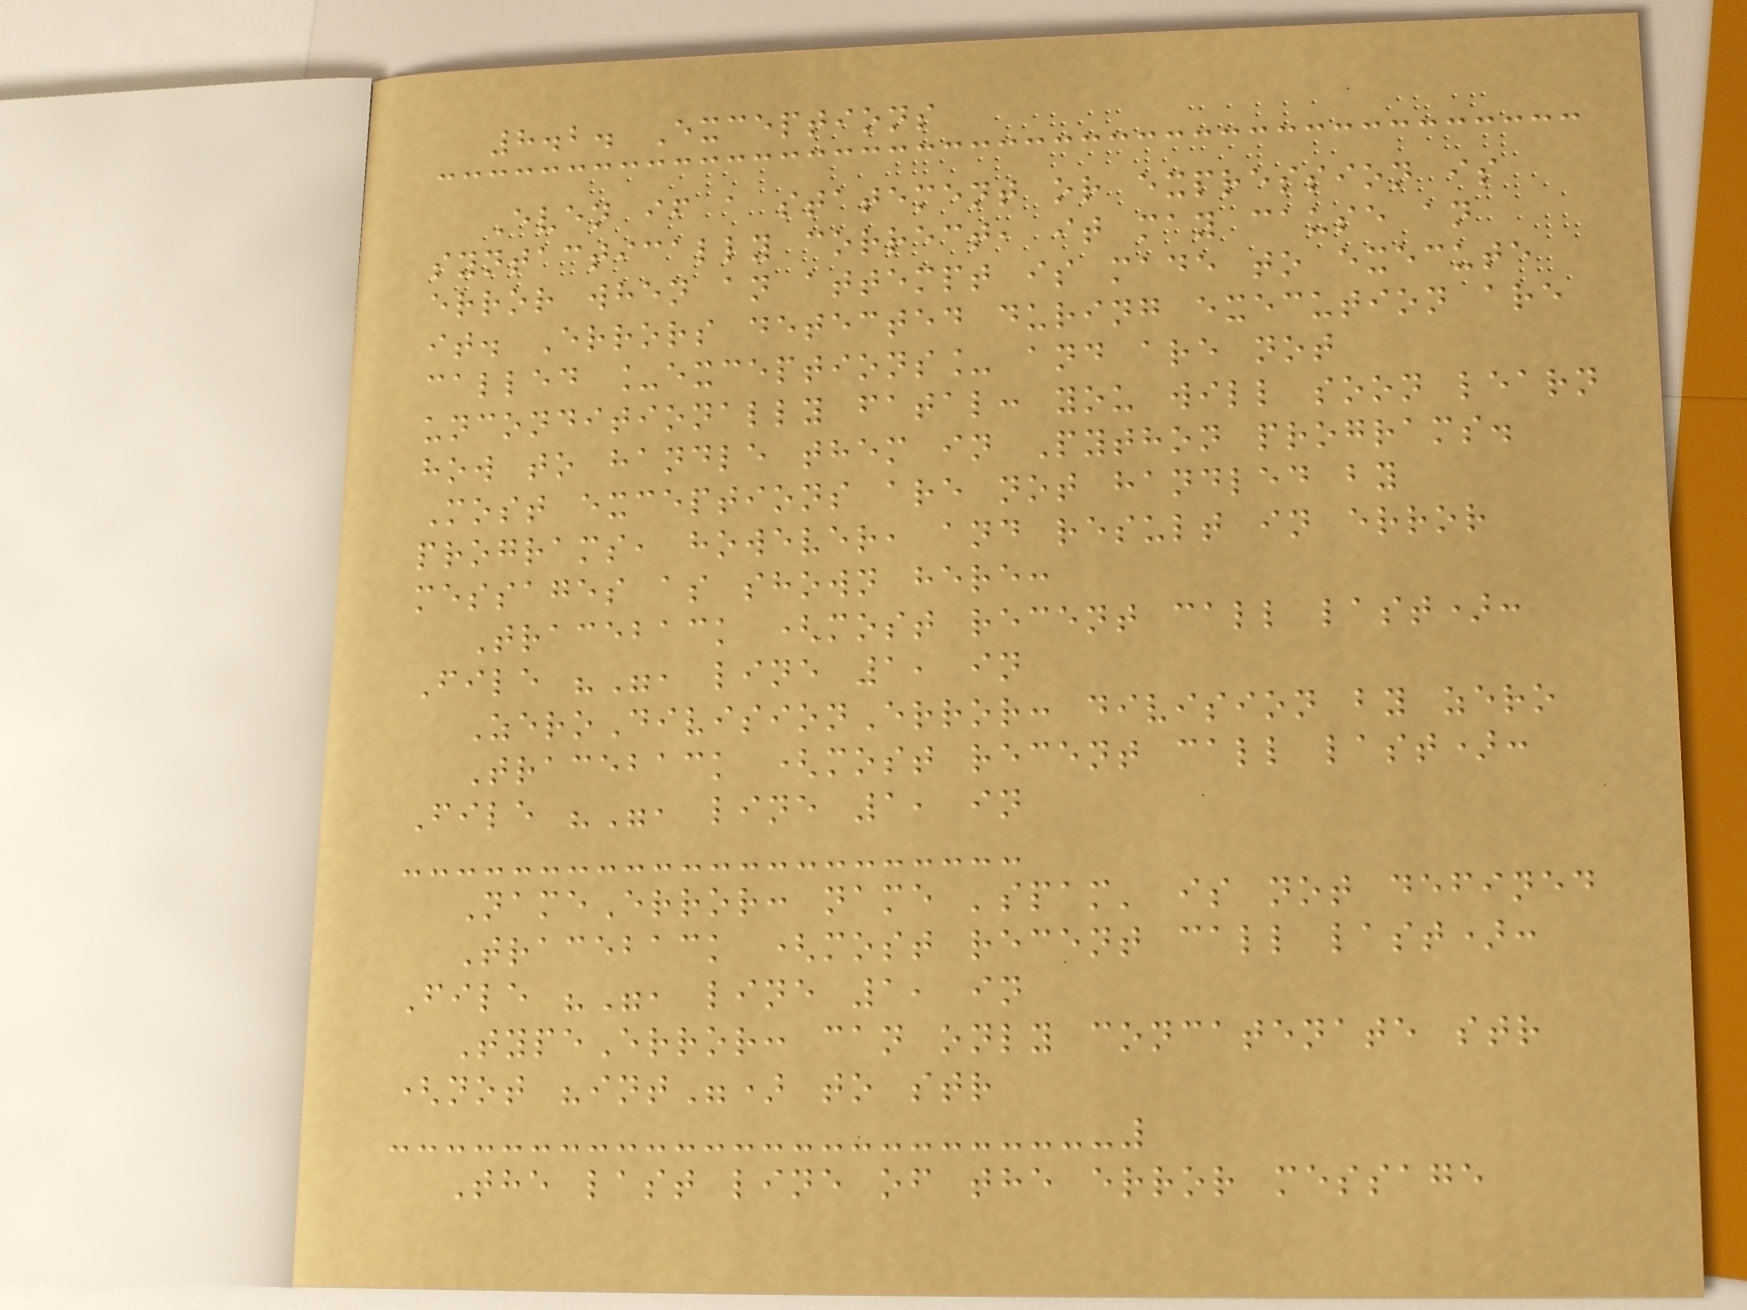8.2. Exceptions
Even if a statement or expression is
syntactically correct, it may cause an
error when an attempt is made to execute
it. Errors detected during execution are
called _exceptions_ and are not
unconditionally fatal: you will soon learn
how to handle them in Python programs.
Most exceptions are not handled by
programs, however, and result in error
messages as shown here:
Traceback (most recent call last):
File "", line 1, in
ZeroDivisionError: division by zero
Traceback (most recent call last):
File "", line 1, in
NameError: name 'spam' is not defined
Traceback (most recent call last):
File "", line 1, in
TypeError: can only concatenate str
(not "int") to str
The last line of the error message
